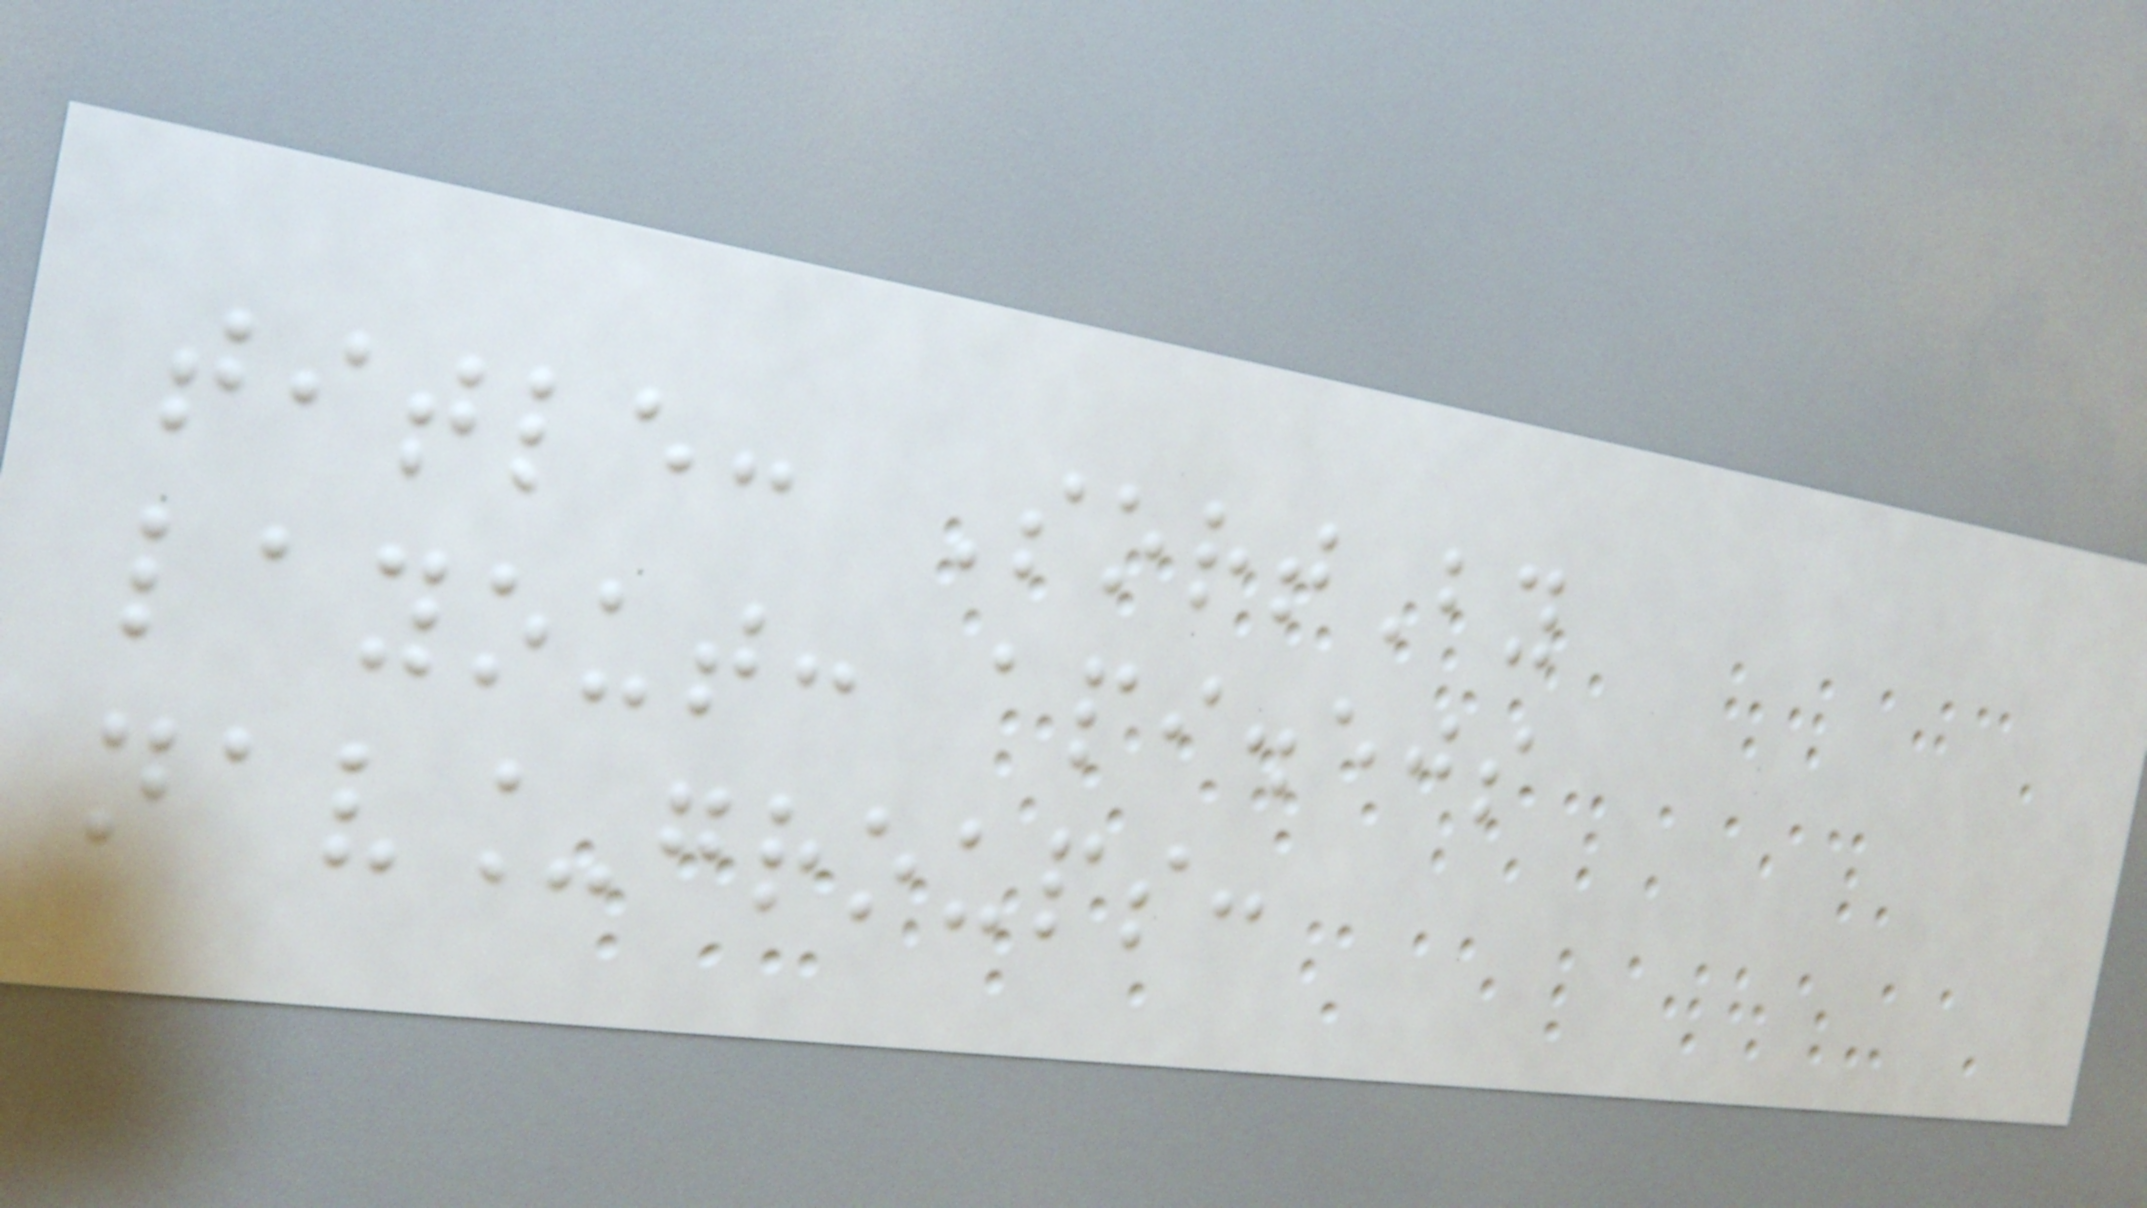title: SortBy
layout: api.ejs
nav_groups:
